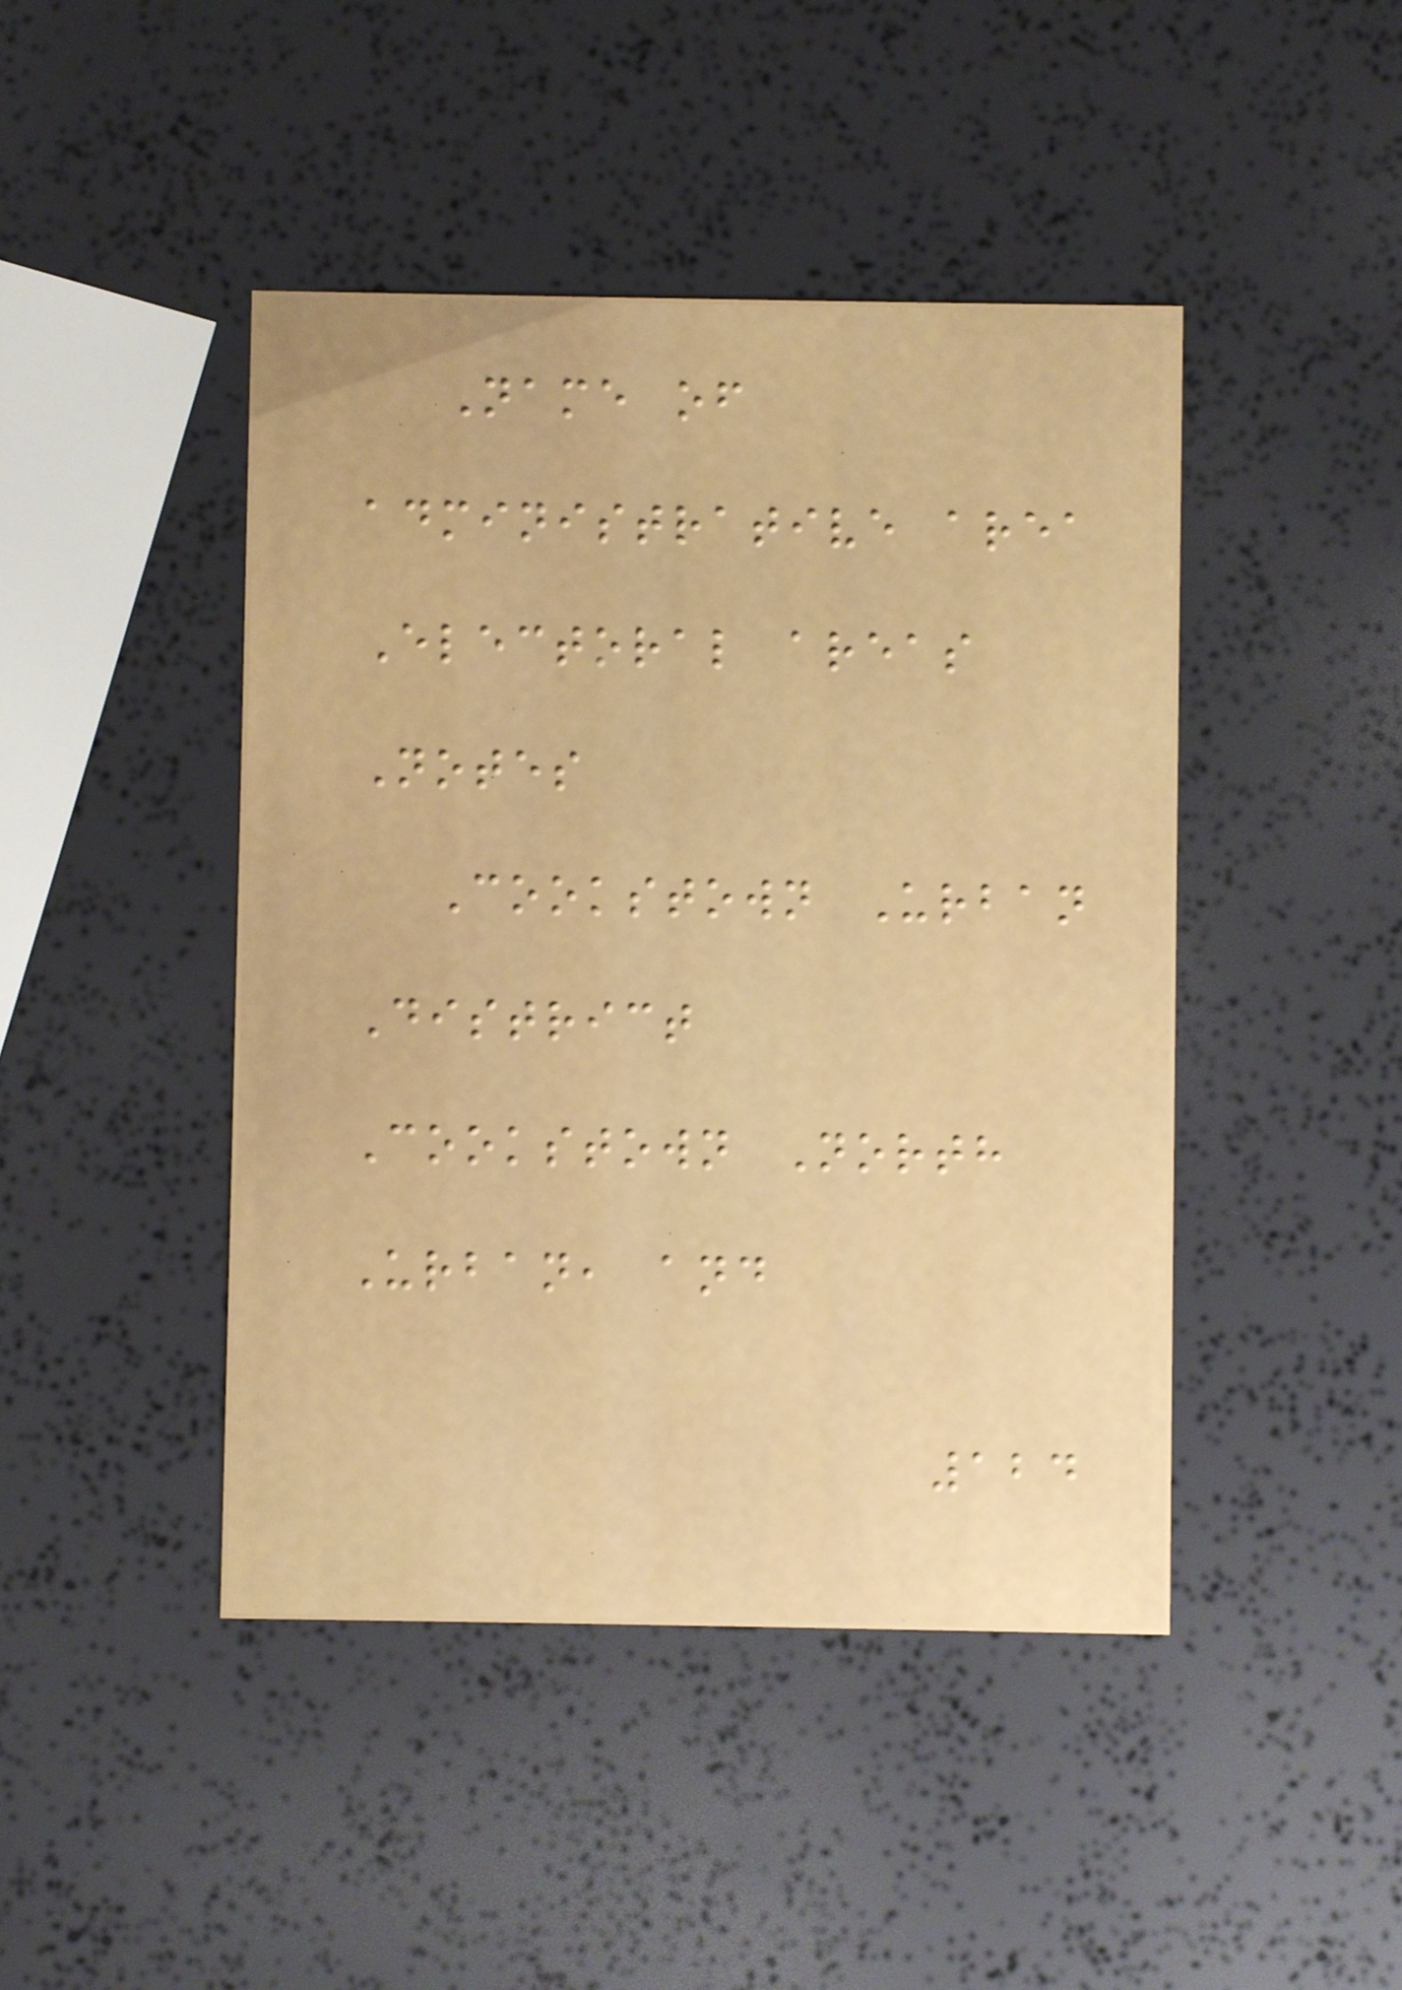Name of
administrative area
Electoral areas
Notes
Cookstown Urban
District
Cookstown North
Urban, and
124
